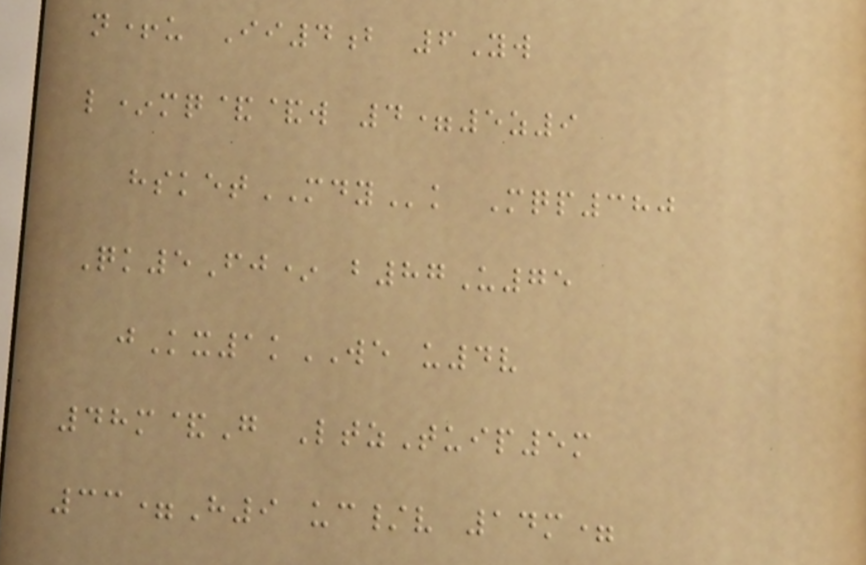n+u Ii4b 6Yw
l*mq&&w 4=5z9
hsketMDYk Mqp380
Qk5Fj* b87U75
jKx1kWE u4v
48m&G LtzTuip5m
33=H9 uc/v 14m=
